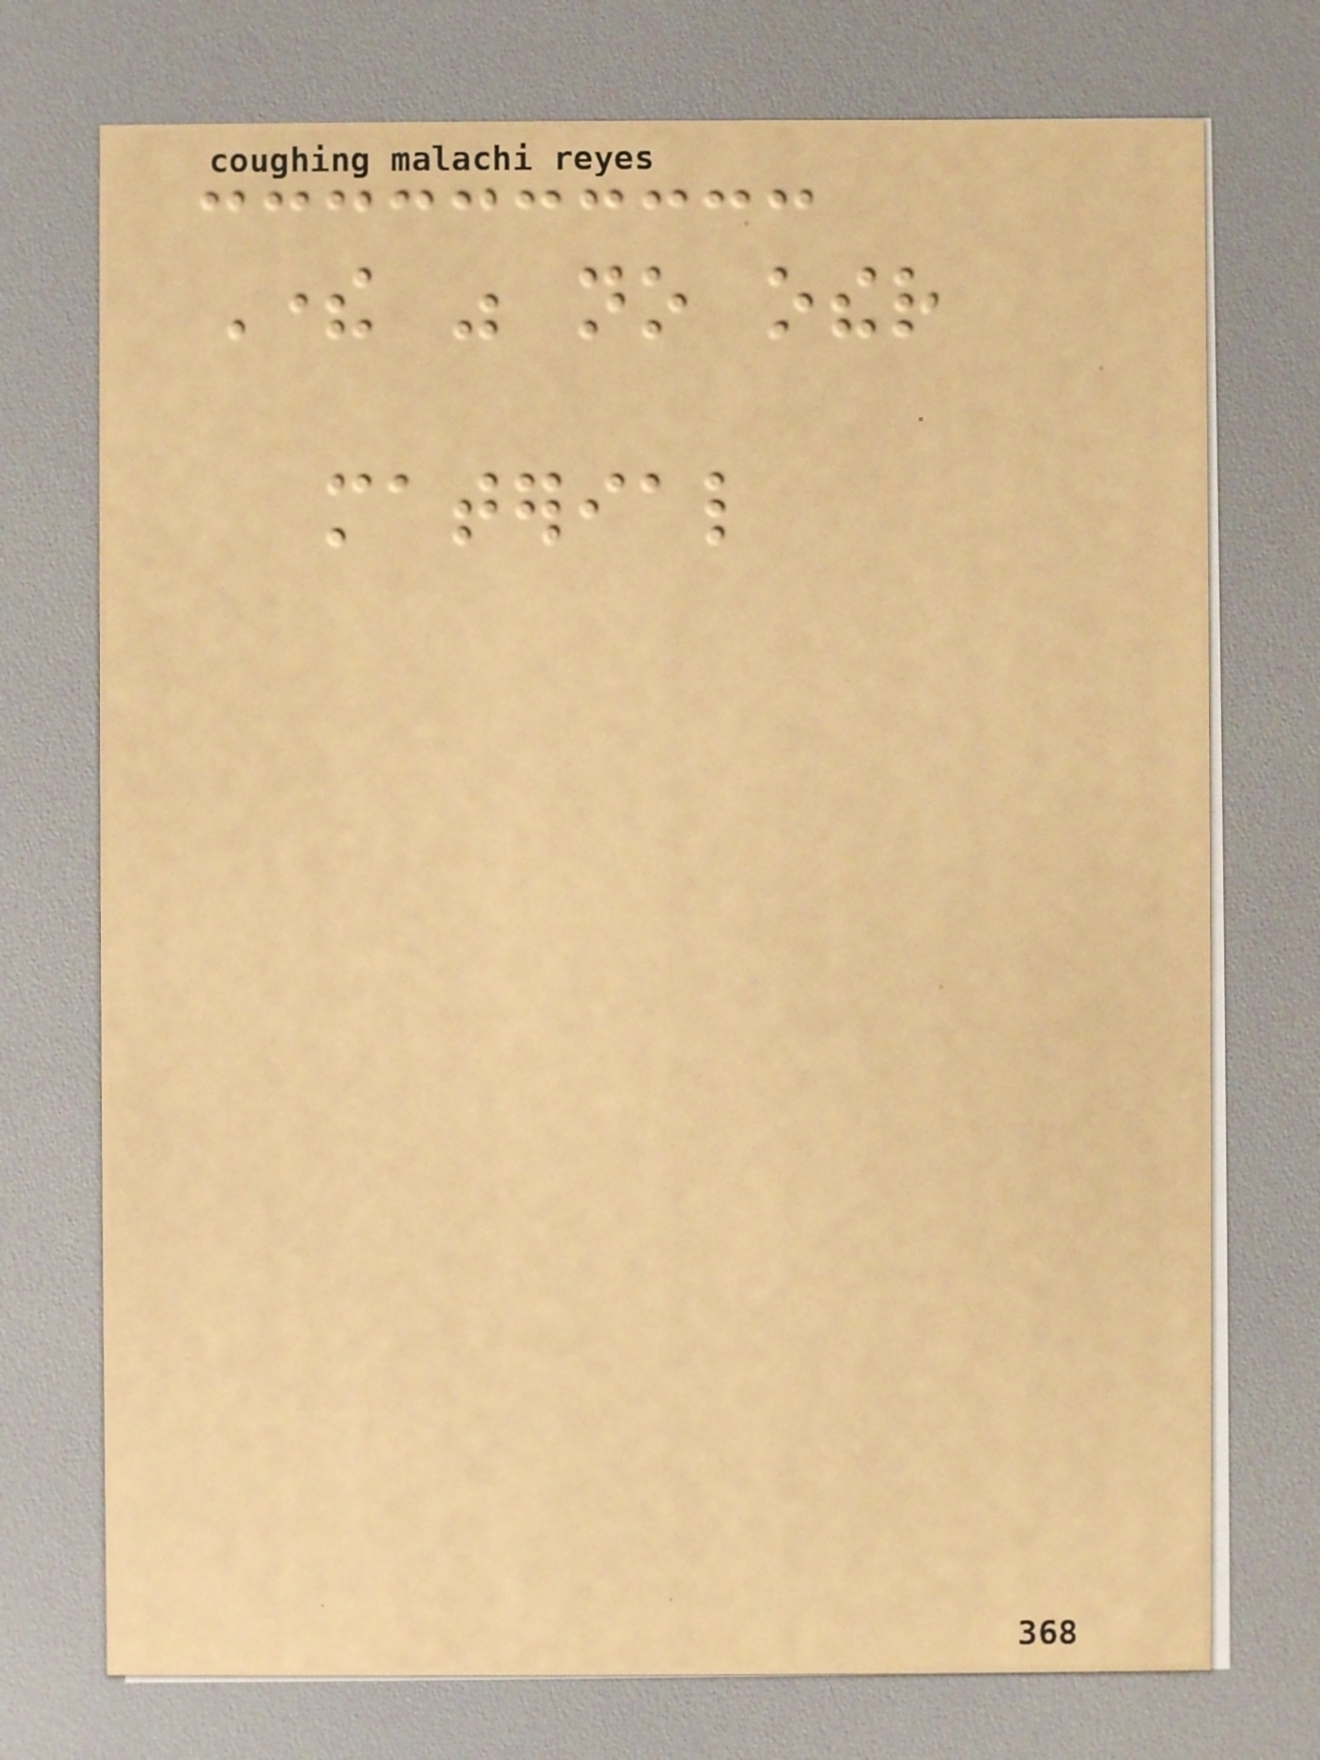There was no other
material
